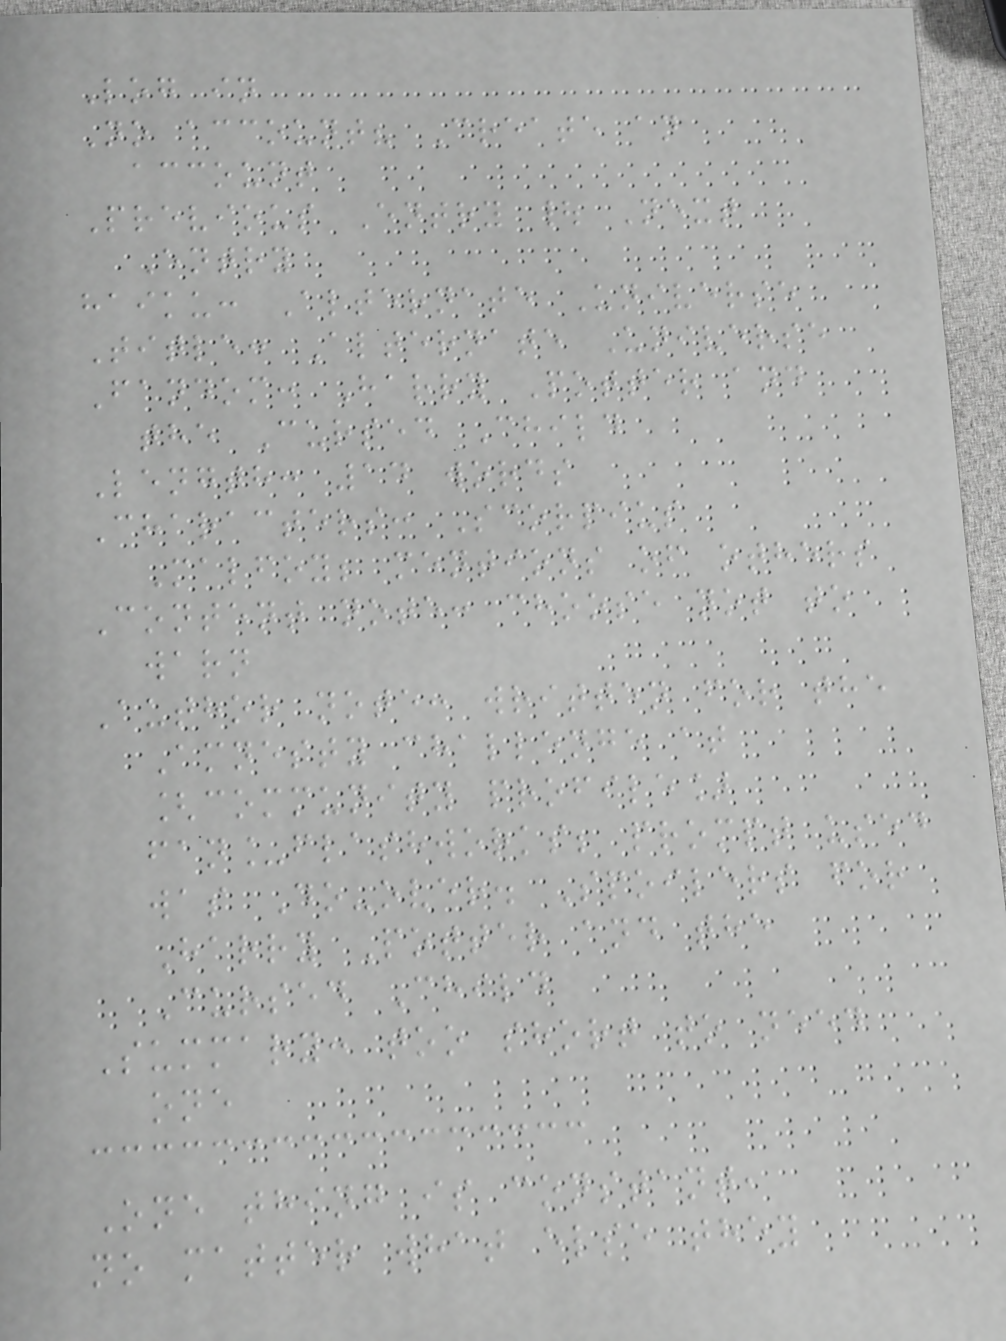Log in
No account? Create an
account
Previous Entry | Next
Entry
haiku: Alternate Universe
Title: Alternate Universe
Fandom: Harry Potter and
the Cursed Child
Length: 14 words
Characters: Scorpius
Malfoy; mentions of others
Content note: choose not to
warn
Author note: written for the
Amnesty challenge at
[community profile]
fan_flashworks; prompt used
was Do-over. Spoilers for
Harry Potter and the
Cursed Child
Summary: too short to need
one
One thing is constant,
no matter what else they
